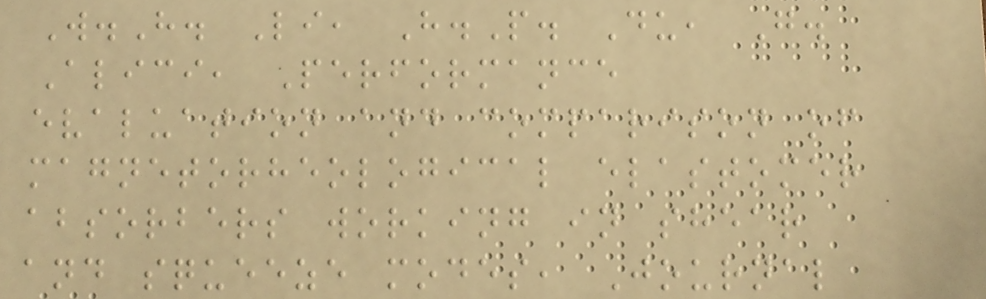W.H. Li, H.P. Du, G.
Alici, Performance
evaluation and comparison of
magnetorheological elastomer
absorbers working in shear
and squeeze modes, Journal
